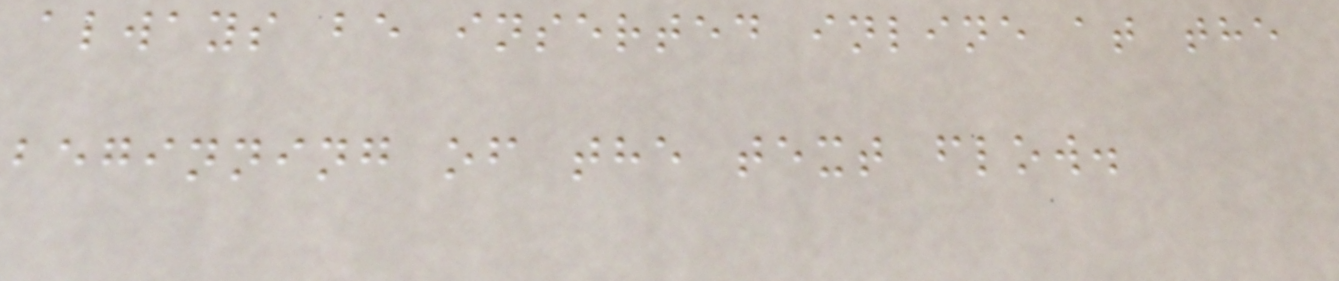always be inserted inline at the
beginning of the text flow.
